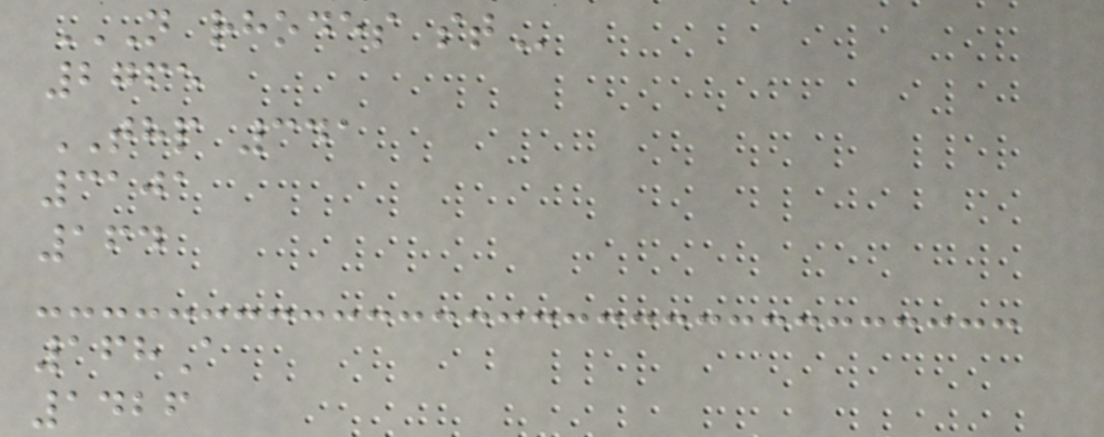N RHODES ST
2765
THP 341
3101
164
168A
1426
